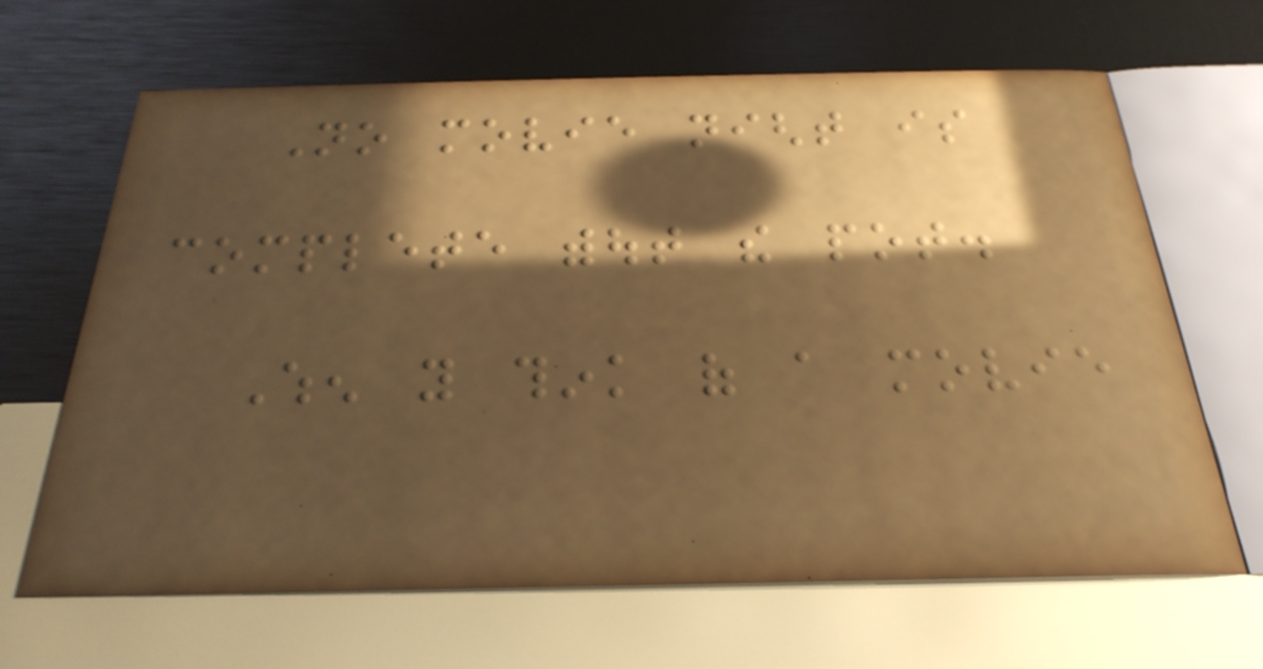No movie night is
complete without the pot.
When you think of a movie
